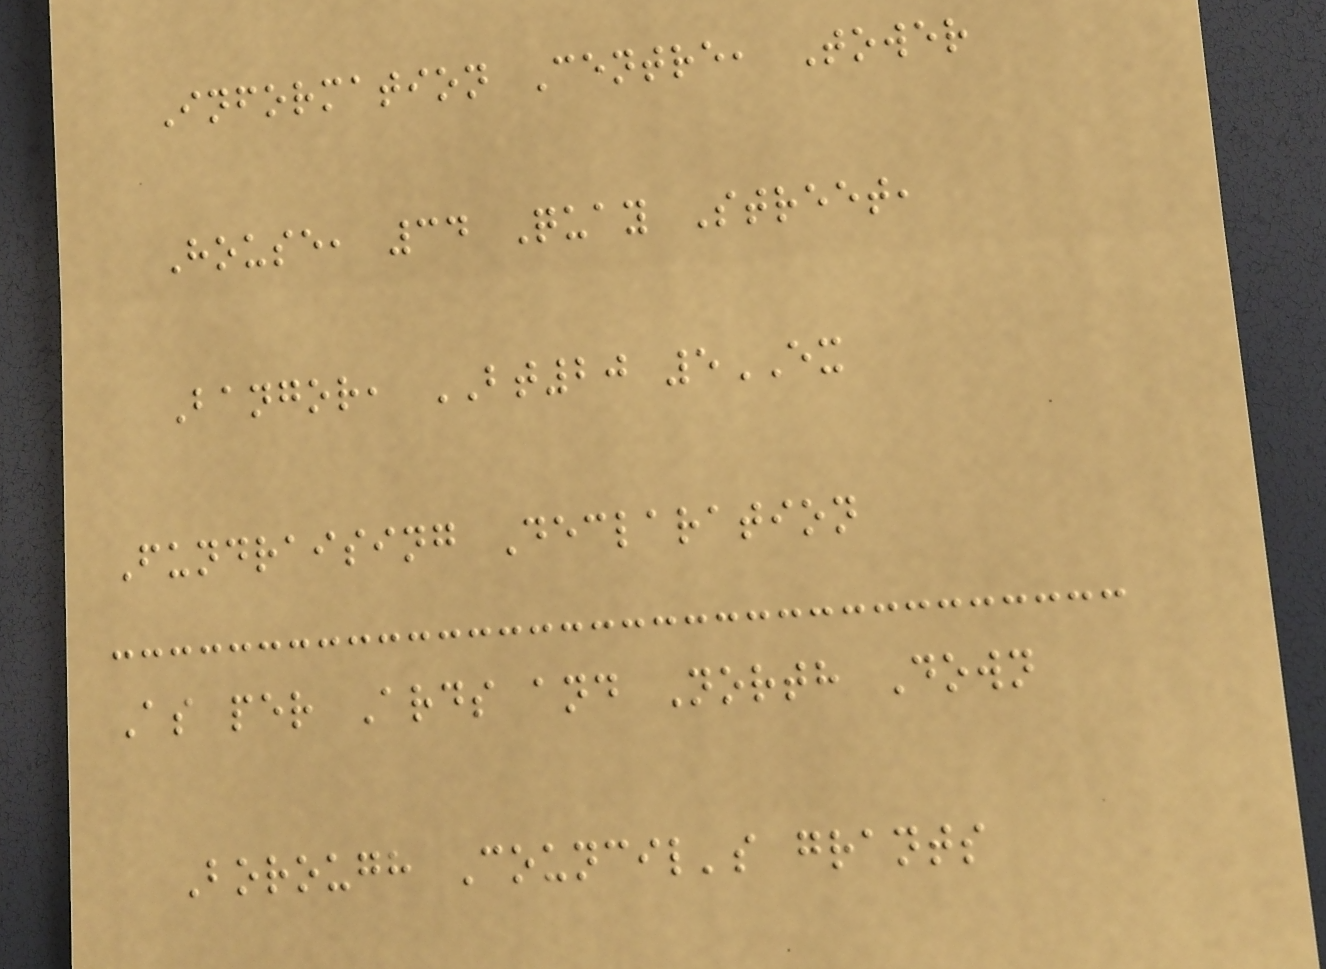Information Centre, Tower
House, 34 Quay Street,
Bangor, BT20 5EX
Fundraising Declaration
As per Ards and North Down
Borough Council's grants
